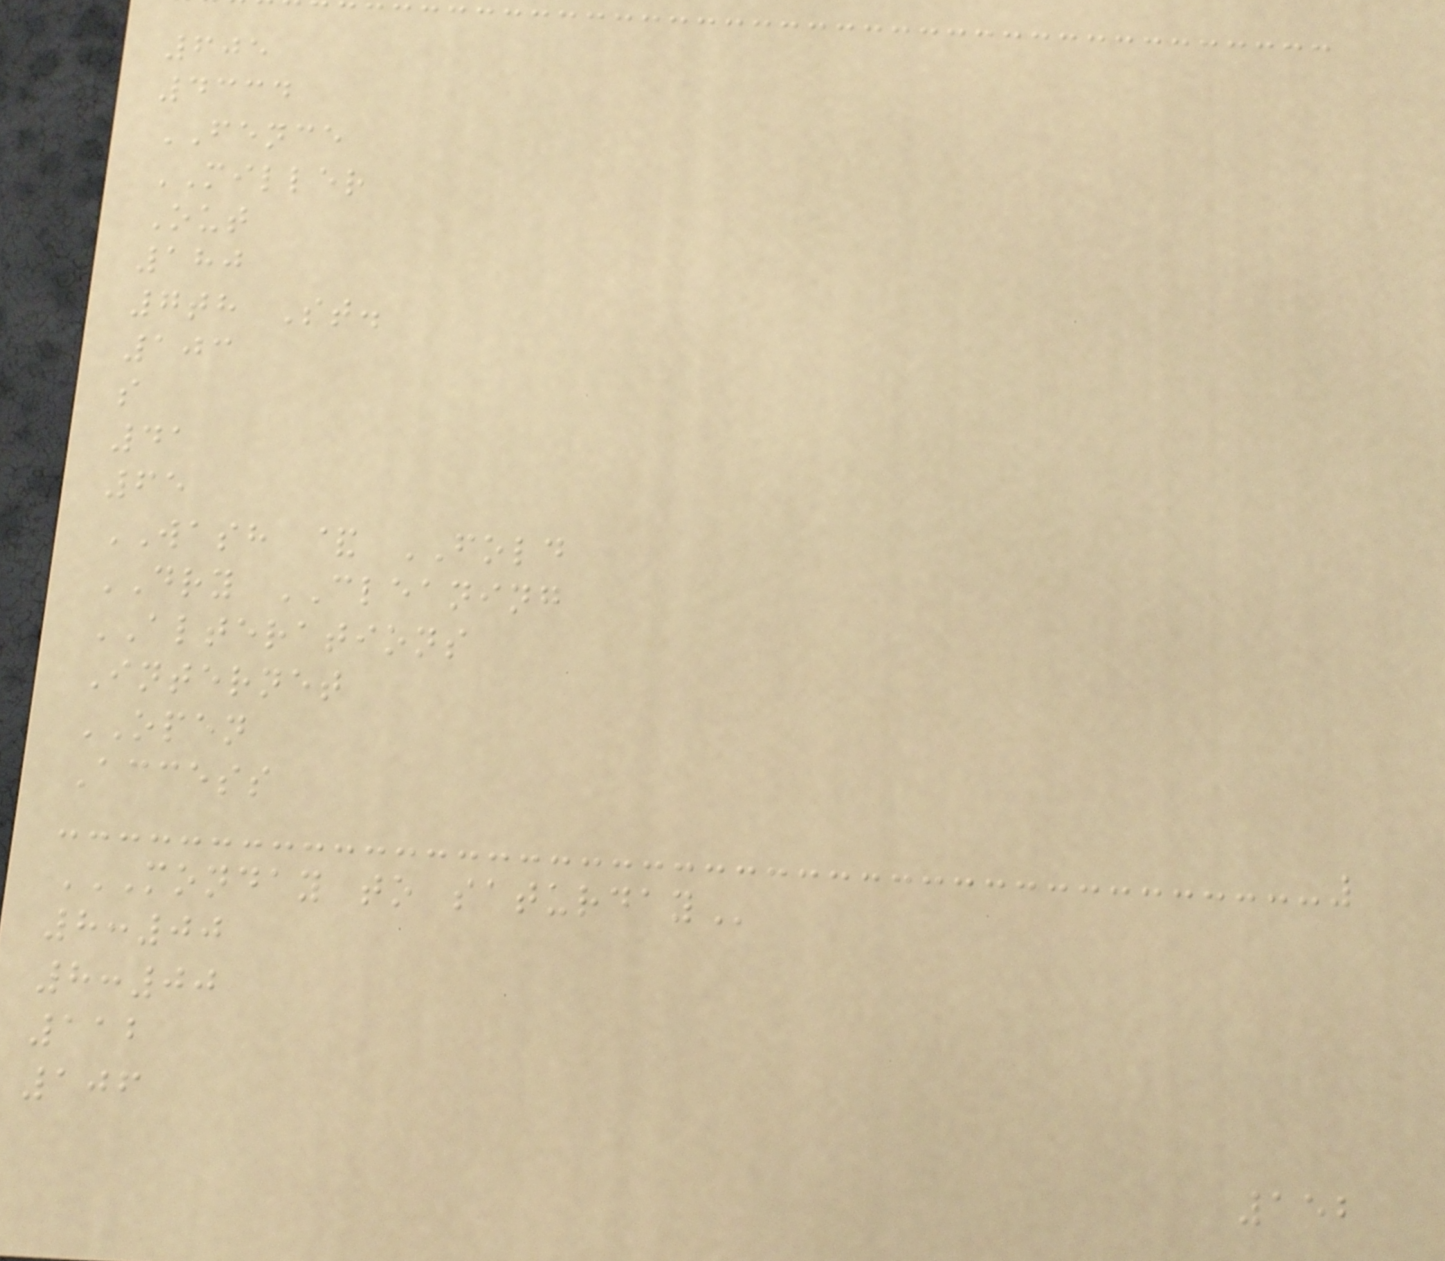605
4334
FENCE
MILLER
Out
180
7th St.
103
s
41
65
WASH & FOLD
DRY CLEANING
ALTERATIONS
Internet
OPEN
Access
MONDAY TO SATURDAY
8:00
8:00
112
106
152
